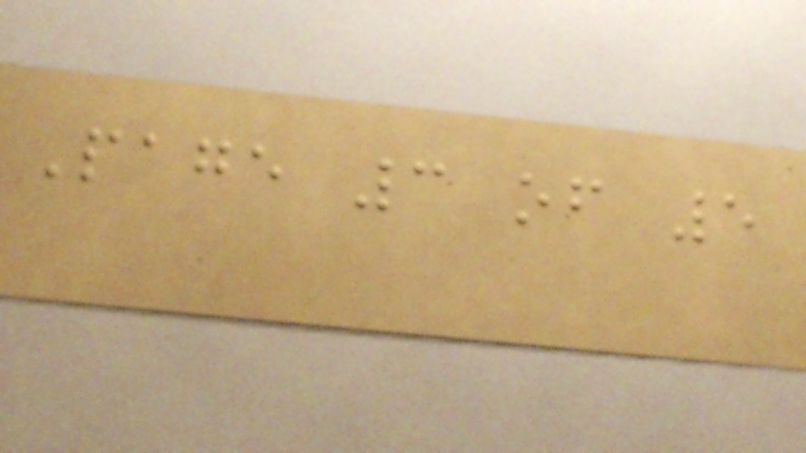Page 3 of 5
